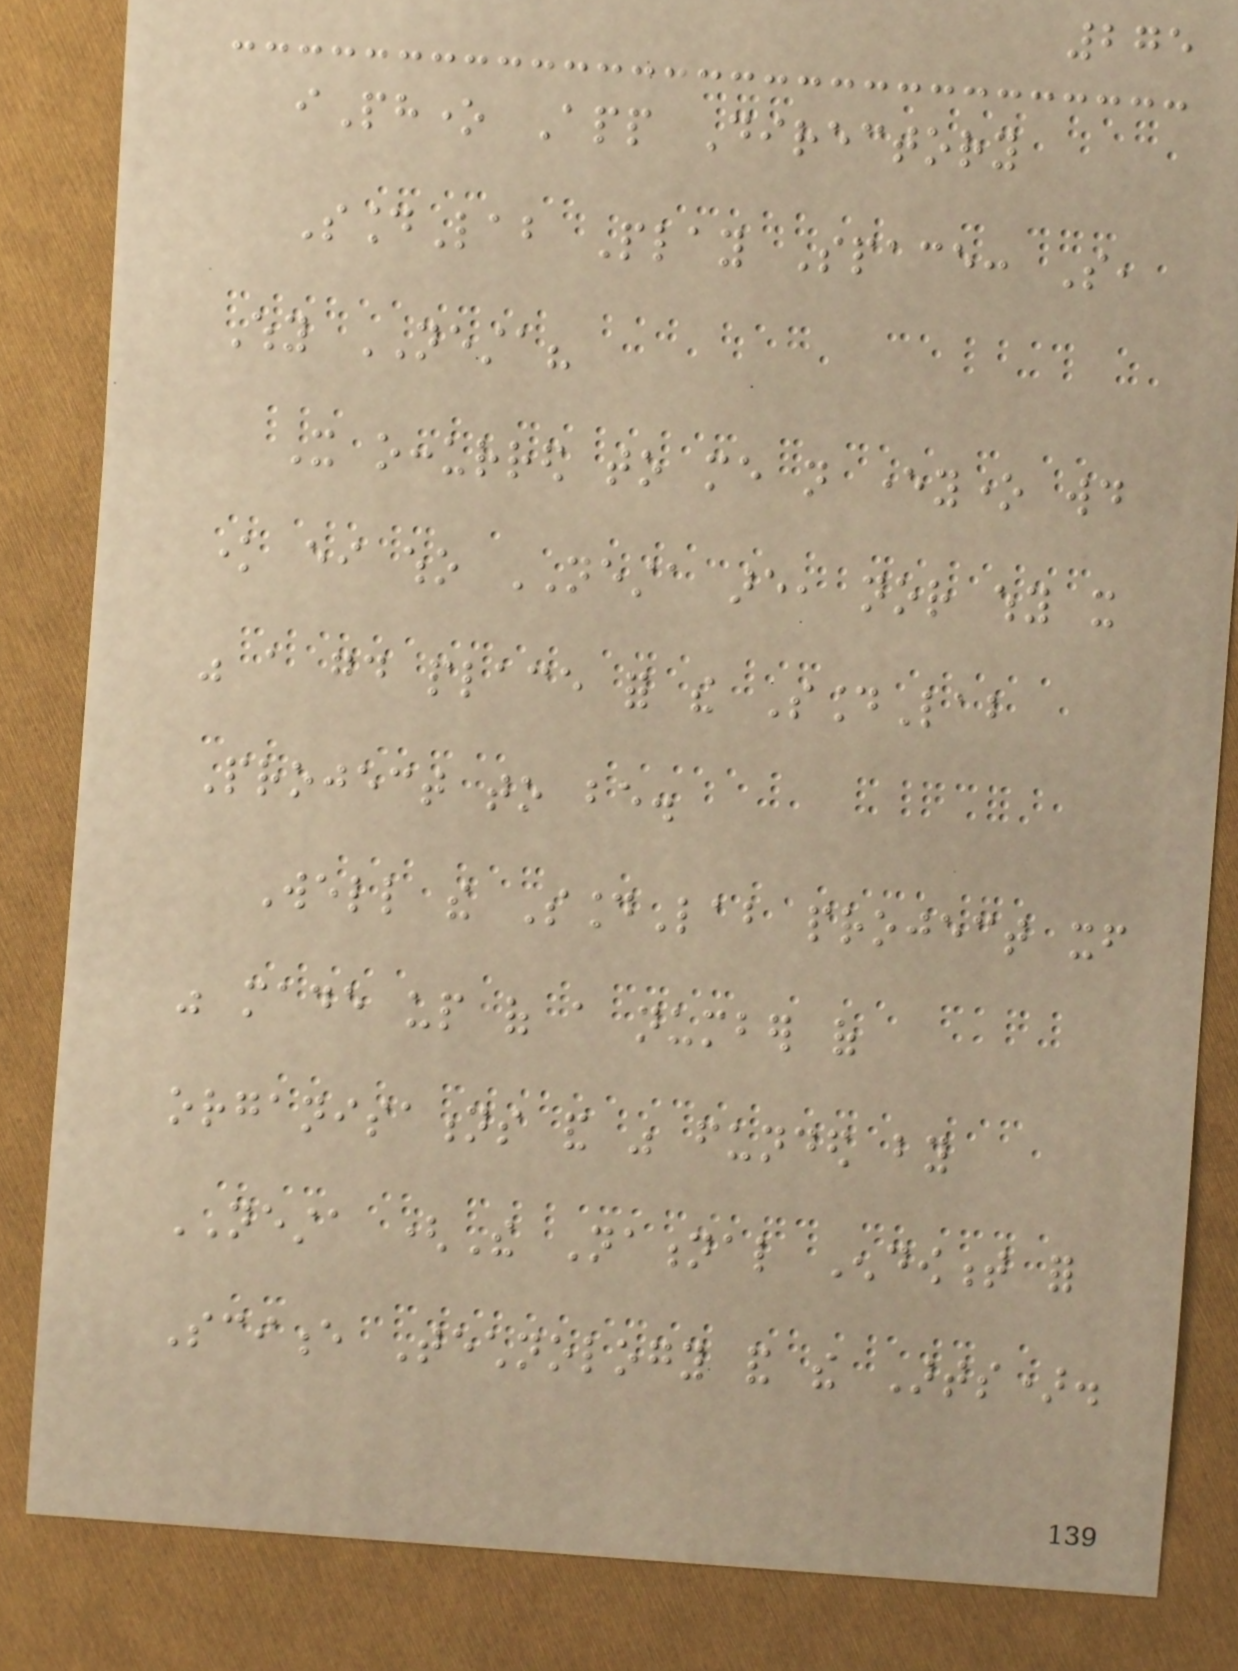275
iPhone App Directory
SoundLab Play Space: So,
Why NESTA?
It occurred to me not everyone would
know either who NESTA are, nor why it
was a good place for the SoundLab
Project to be.
Well the SoundLab project itself
was made up of a number of
organisations and was funded by
NESTA (The National Endowment for
Science Technology and the Arts).
